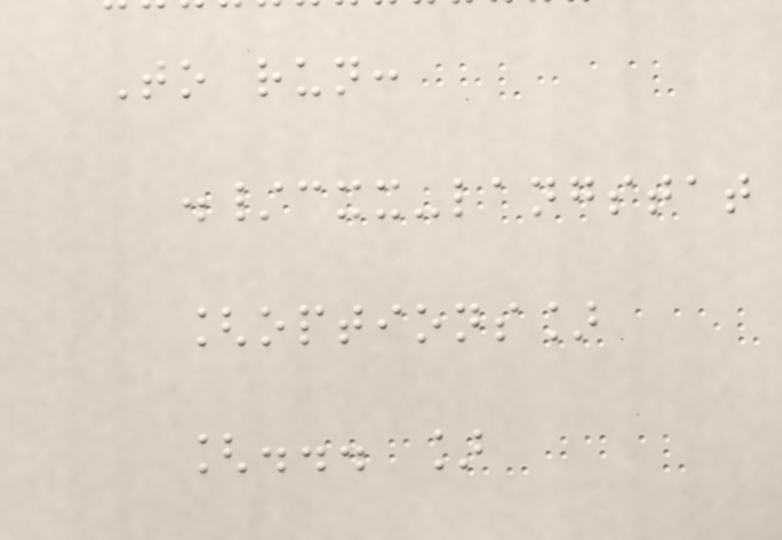To run:
./cxx-langstat
[options]
[... ]
